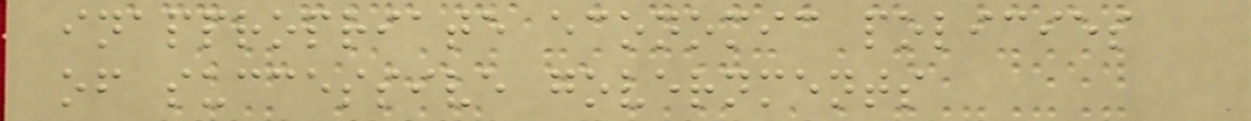inappropriate economic policies
of successive governments
